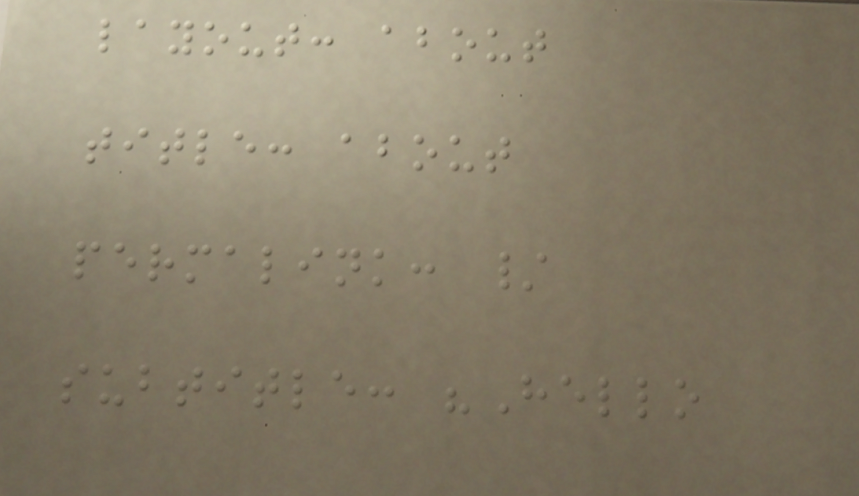layout: about
title: about
permalink: /
subtitle: "Hello
